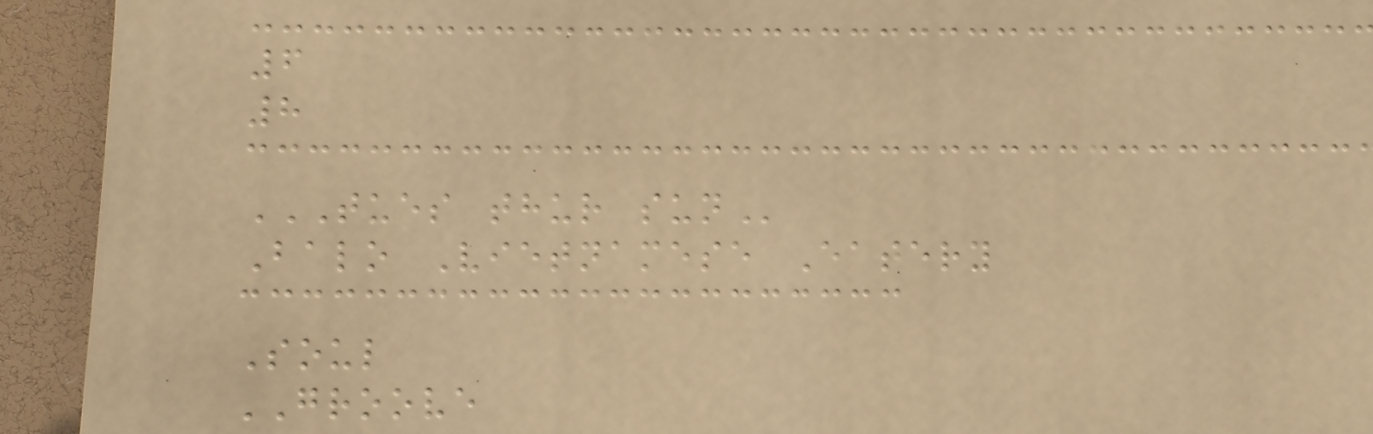6
8
TUES THUR SUN
Balo Vietnamese Eatery
Soul
GROOVE
